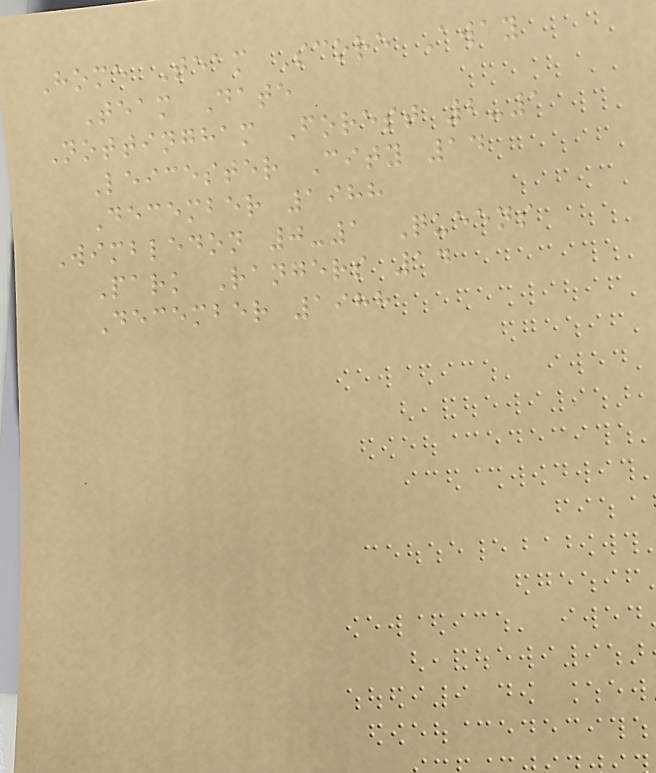Home Team Score Away
Team Date
Nottingham Forest 2-1
Leicester City 14
December 1988
Wimbledon 0-1 Queens
Park Rangers 14
December 1988
